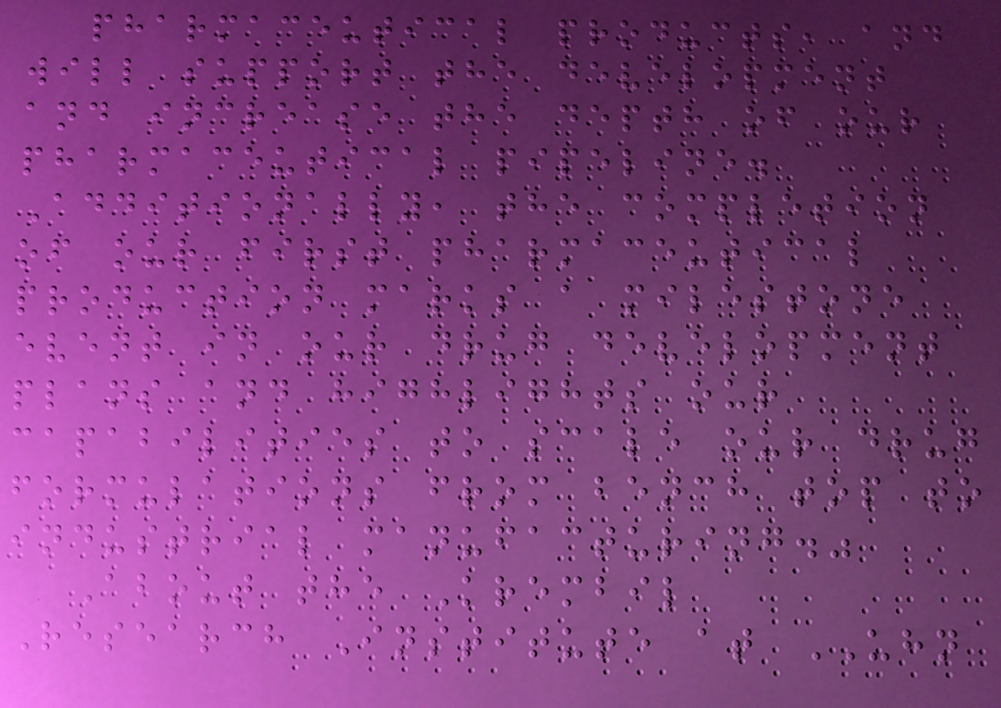pharmaceutical products, and
will support the development
and increase the depth of our
pharmaceutical pipeline.
Additionally, the completion
of our first pharmaceutical
production marks a milestone
event in our drug development
plans and highlights our
capabilities to scale our drug
formulations from bench top to
industrial manufacturing."
About the Krembil
Research Institute at UHN
